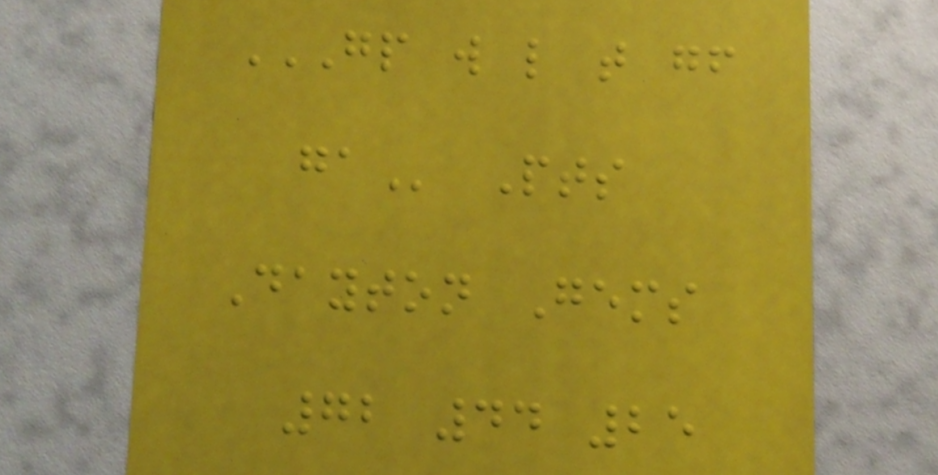GP W L T GF
GA Pts
Dayton Gems
72 44 25
